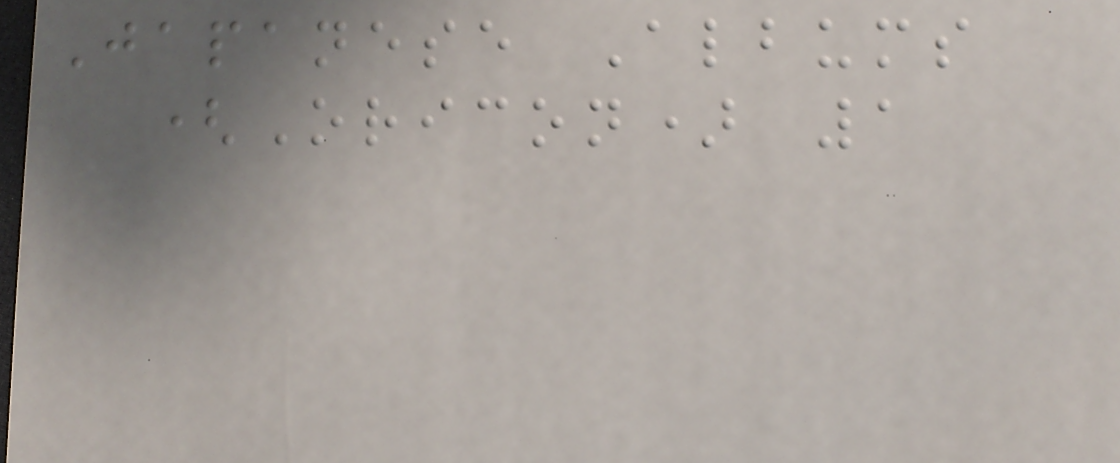Japanese Albums
(Oricon) 1
